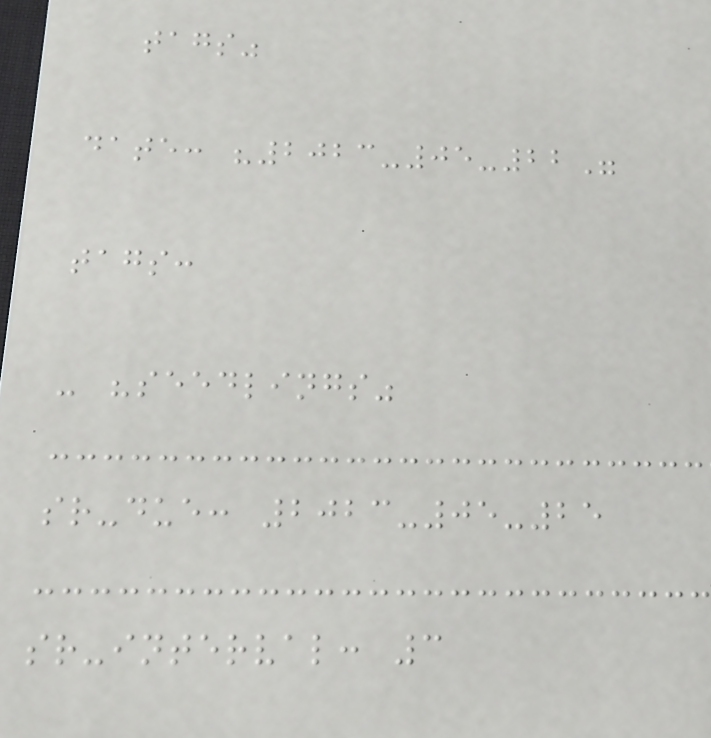tags"
date: "2023-05-22"
tags:
- "seedlings"
sr-due: 2023-05-25
sr-interval: 3
